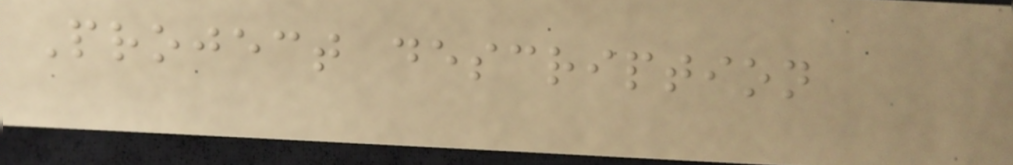Project description
